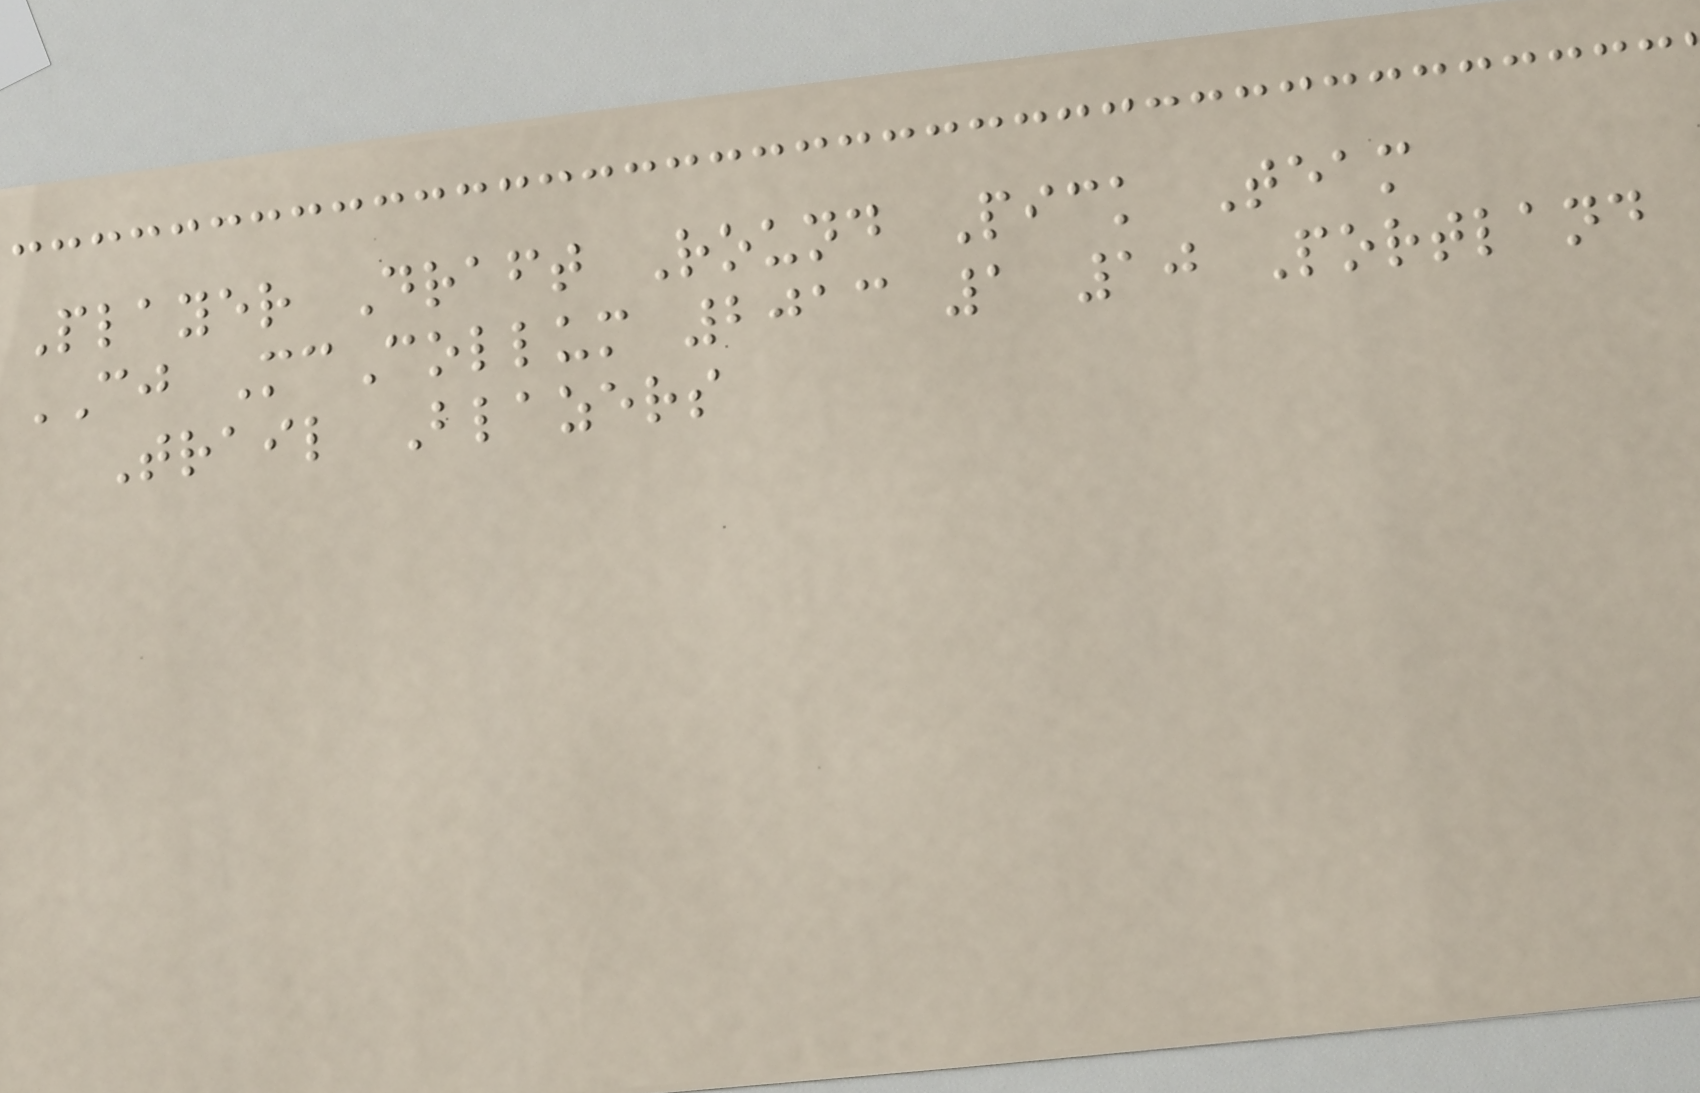Player Draft Round Pick Team
CJ McCollum 2013 1 10 Portland
Trail Blazers
